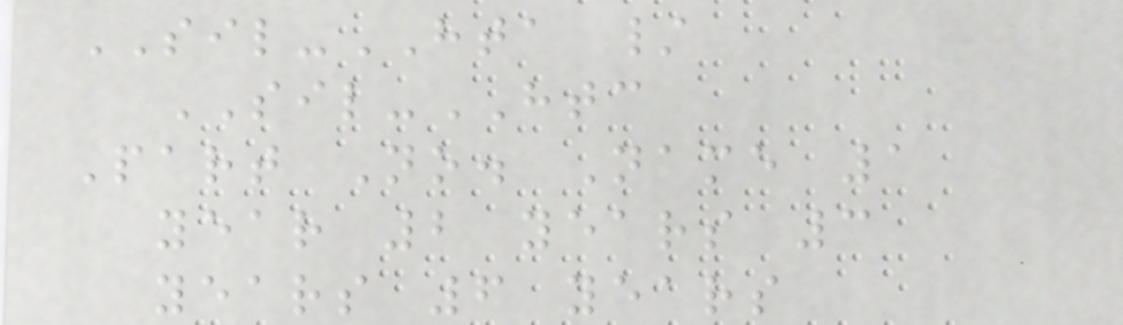SIL-HTA /
SIL-HTC
Part No. Name 1
year 2 years 3
years 6 years
